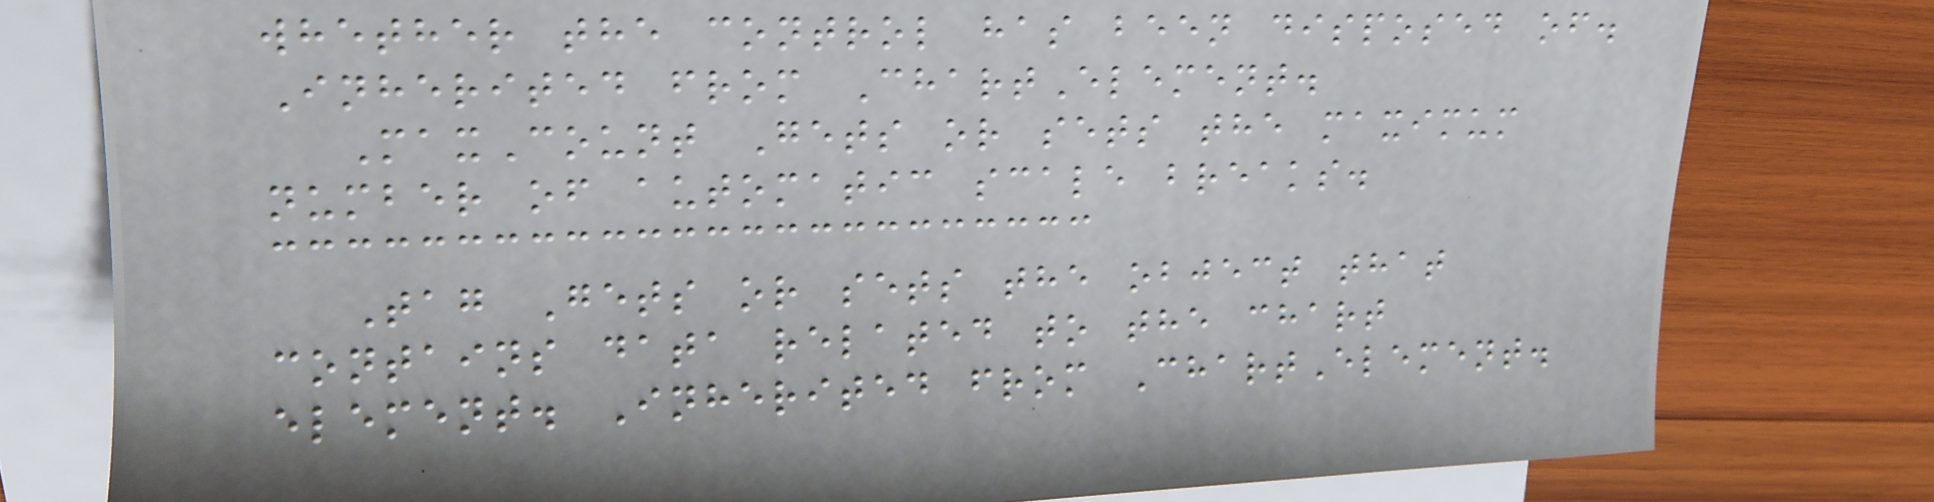whether the control has been disposed of.
Inherited from ChartElement.
MaxCount Gets or sets the maximum
number of automatic scale breaks.
Tag Gets or sets the object that
contains data related to the chart
element. Inherited from ChartElement.
